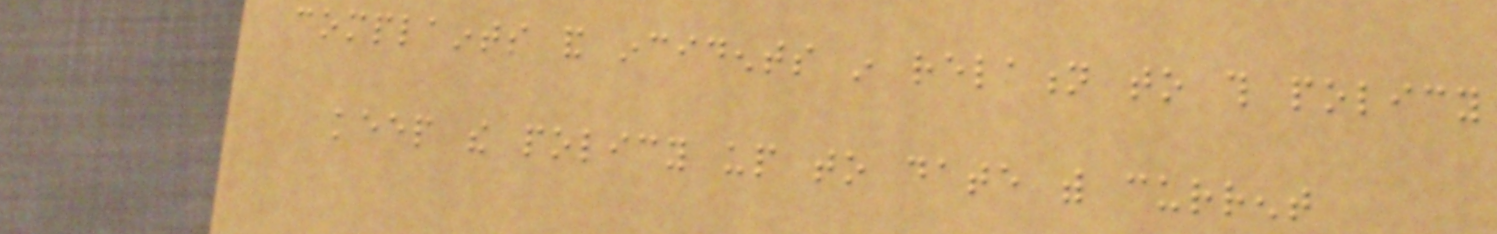complaints and incidents in relation to this policy
keep the policy up to date with current
